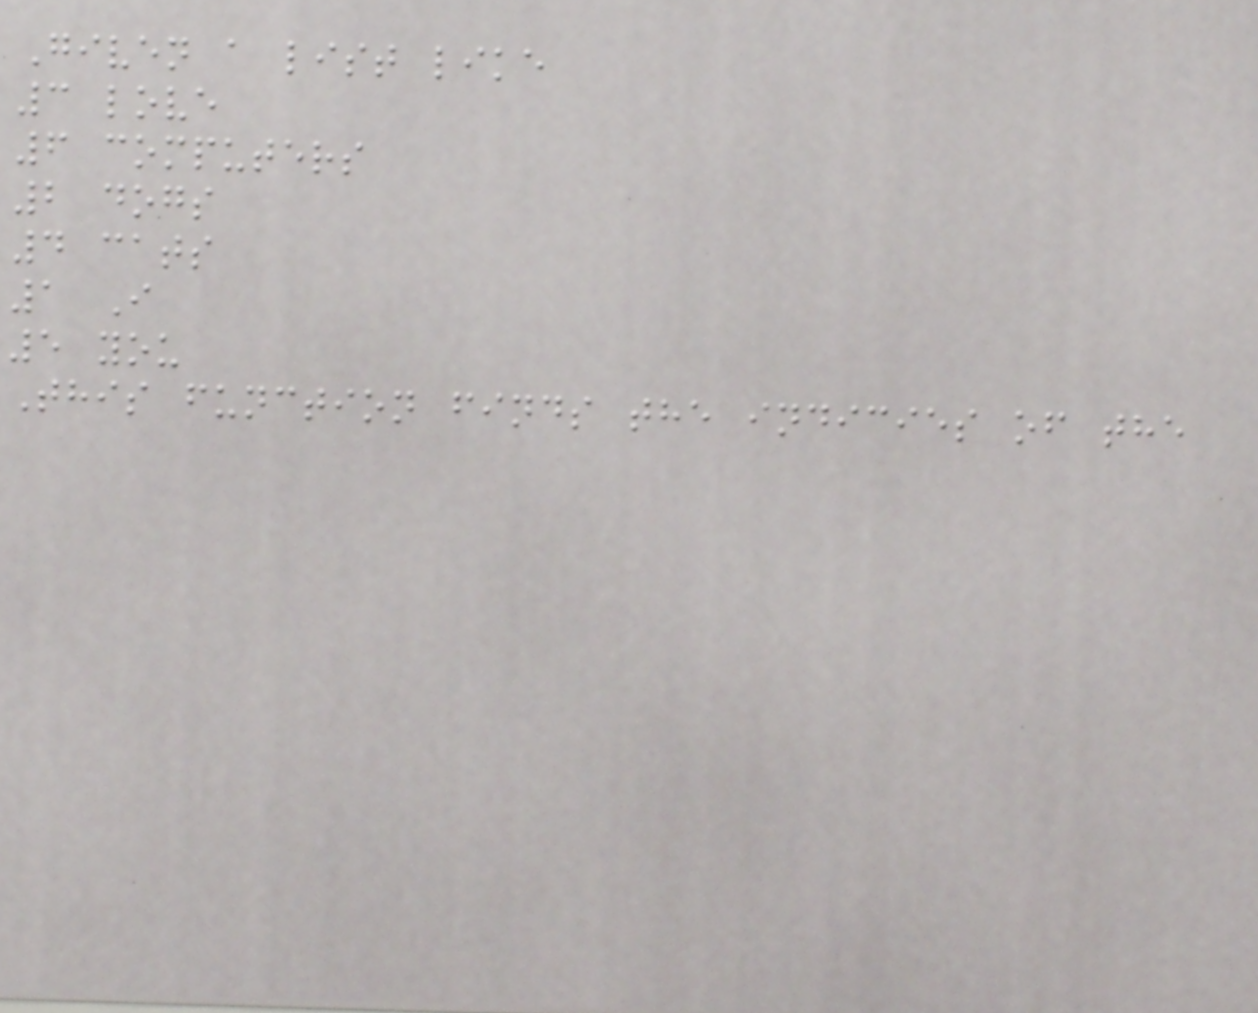Given a list like
3 love
6 computers
2 dogs
4 cats
1 I
5 you
This function finds the indicies of the
